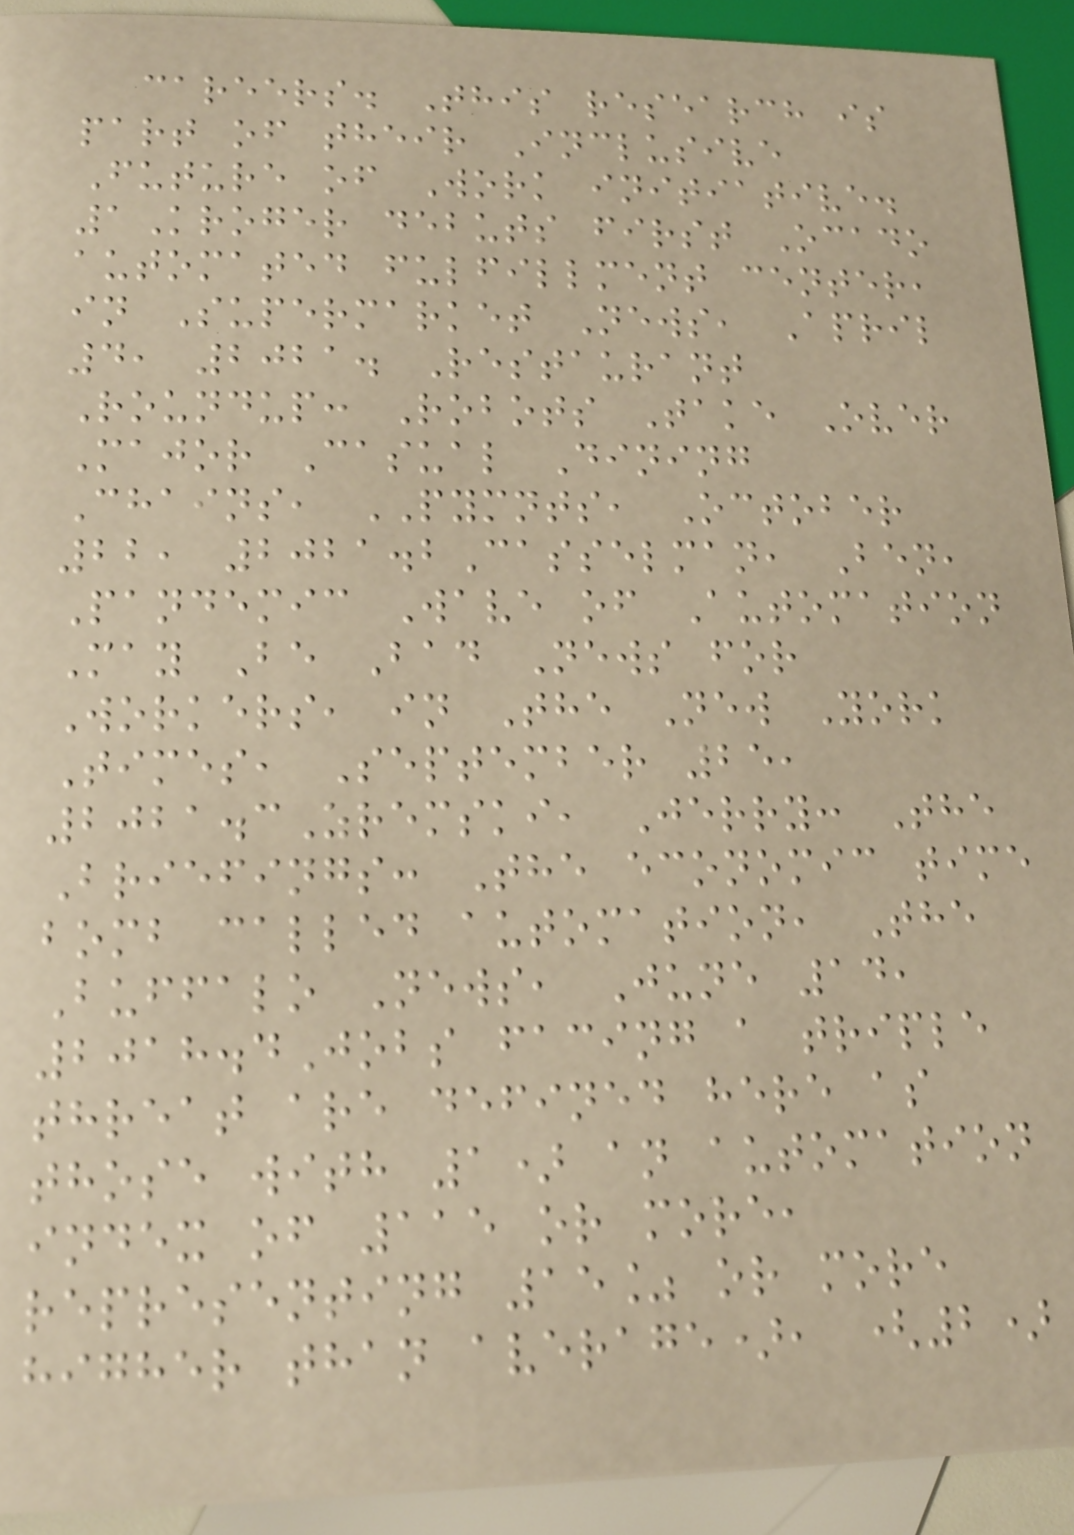careers. This research is
part of their Inclusive
Future of Work initiative.
1Kroger debuts first Ocado
automated fulfillment center,
in Supermarket News, April
4, 2021. Restaurant
Roundup: Robots Take Over
Major Casual Dining
Chains, PYMNTS, October
22, 2021.2Casselman, Ben,
Pandemic Wave of Automation
May Be Bad News for
Workers, in The New York
Times, September 25,
2021.3Zremski, Jerry: The
Briefings: The economic time
bomb called automation, The
Buffalo News, June 14,
2018.4Jobs facing a triple
threat are defined here as
those with 1) an automation
index of 115 or more,
representing 15% or more
higher than average), (2)
